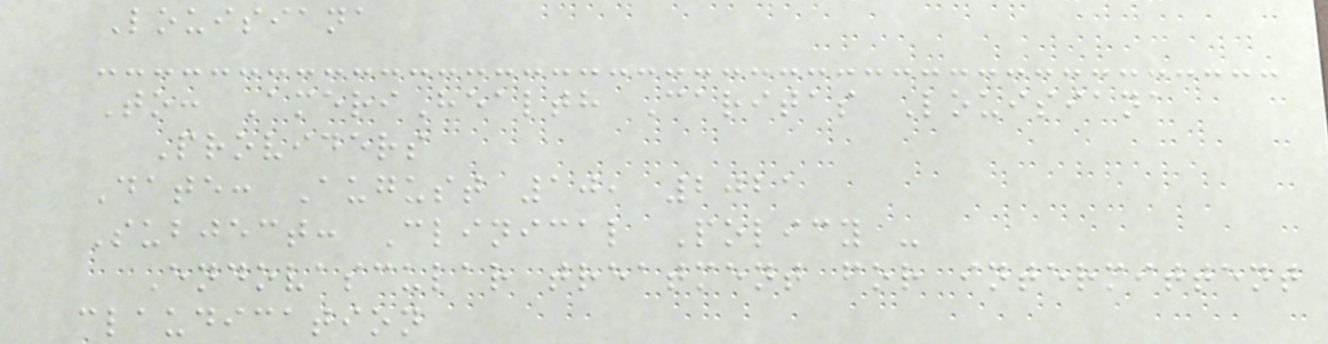Louisiana
To: AmeriHealth Caritas Louisiana
Providers
Date: August 10, 2021
Subject: Clinical Policy -
Endovascular treatment for intermittent
claudication
